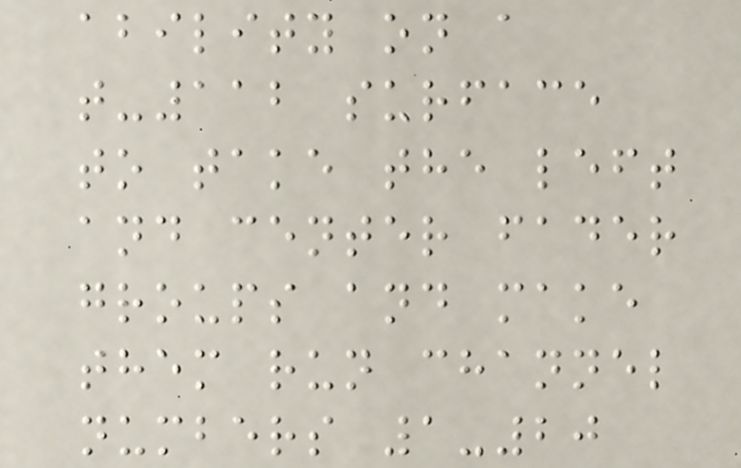ability on a
t-112 surface
to take the left
and center fader
groups and make
them run channel
numbers 1-20
